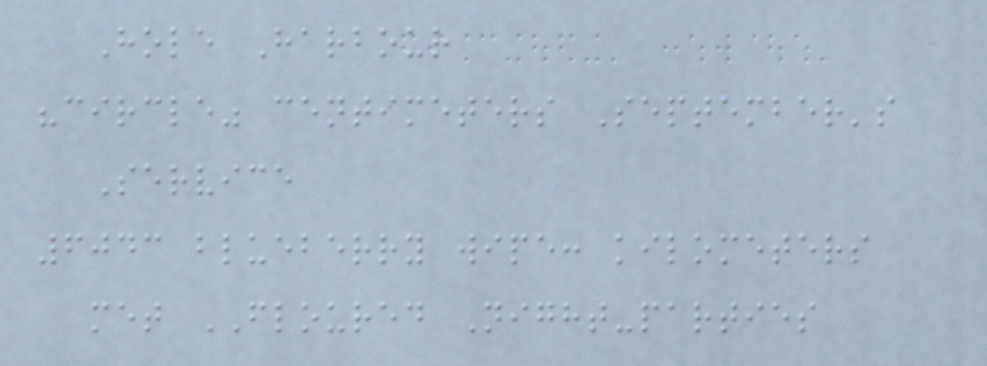Hole Harbour
"circle" centimeters September's
Service
6043 blueberry wipe: kilometers
met FLOURED Night-parties
